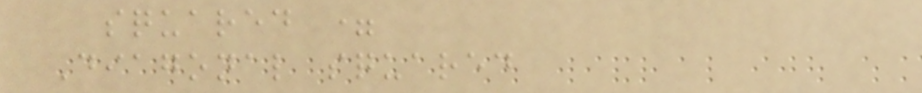squared =
Diagonal squared
